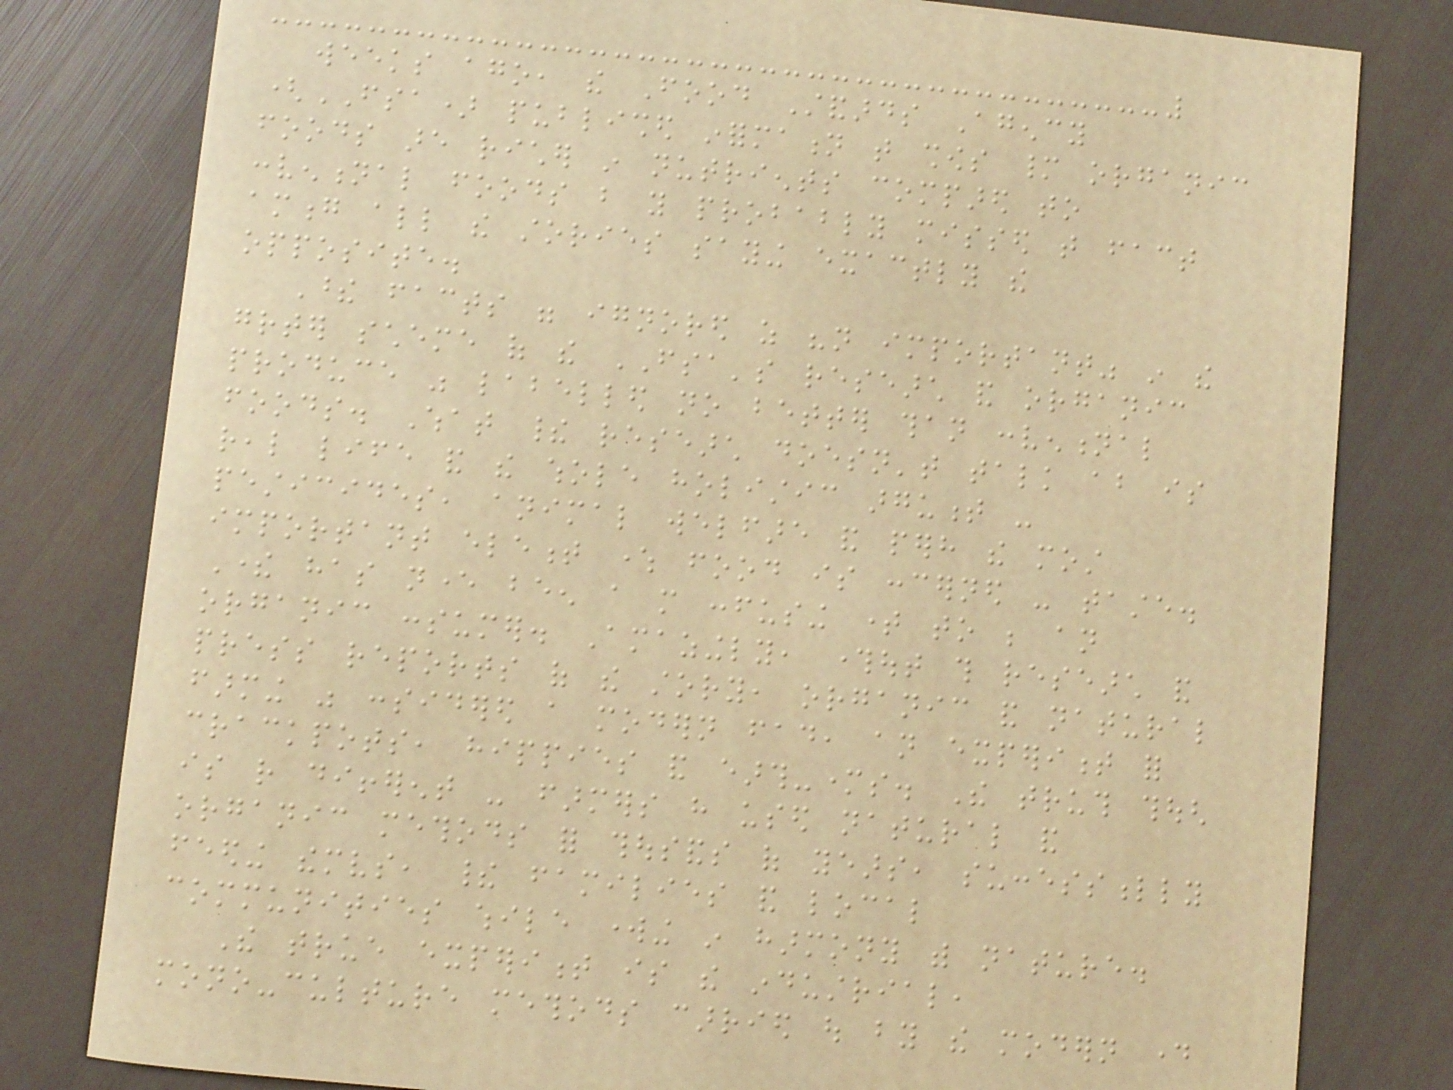weeks ago, the Food Standards Agency
(FSA) published information that shows many organic
foods are richer in nutrients compared to
conventional foods but you probably missed that fact
among all the stories saying exactly the
opposite.
These facts were ignored as "not important" in the
greater scheme of the FSA's research and organic
produce was labelled no better than conventional
foods. What their research doesn't talk about is
real life and the whole holistic argument -
pesticides, animal welfare and perhaps the most
important element where food is concerned - taste.
There has never been a more confusing time to be an
organic consumer. Amazingly, throughout this research and
press reports of the story, organic and natural
farming was considered a modern fad, an experiment for
crackpots, hippies and earth-mothers. The truth though
is rather different - farmers have used natural and
organic methods for thousands of years, successfully
feeding themselves, their families and local
communities while working in harmony with nature.
The true experiment is the industrial,
mono-culture methods carried out by the modern day
